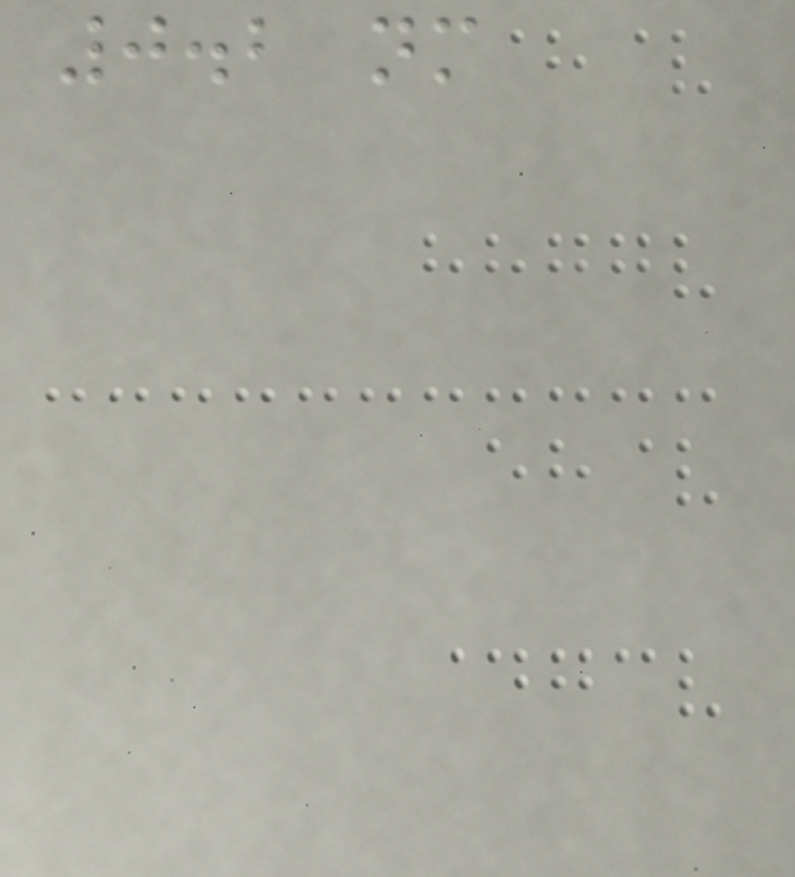0.2 nm
